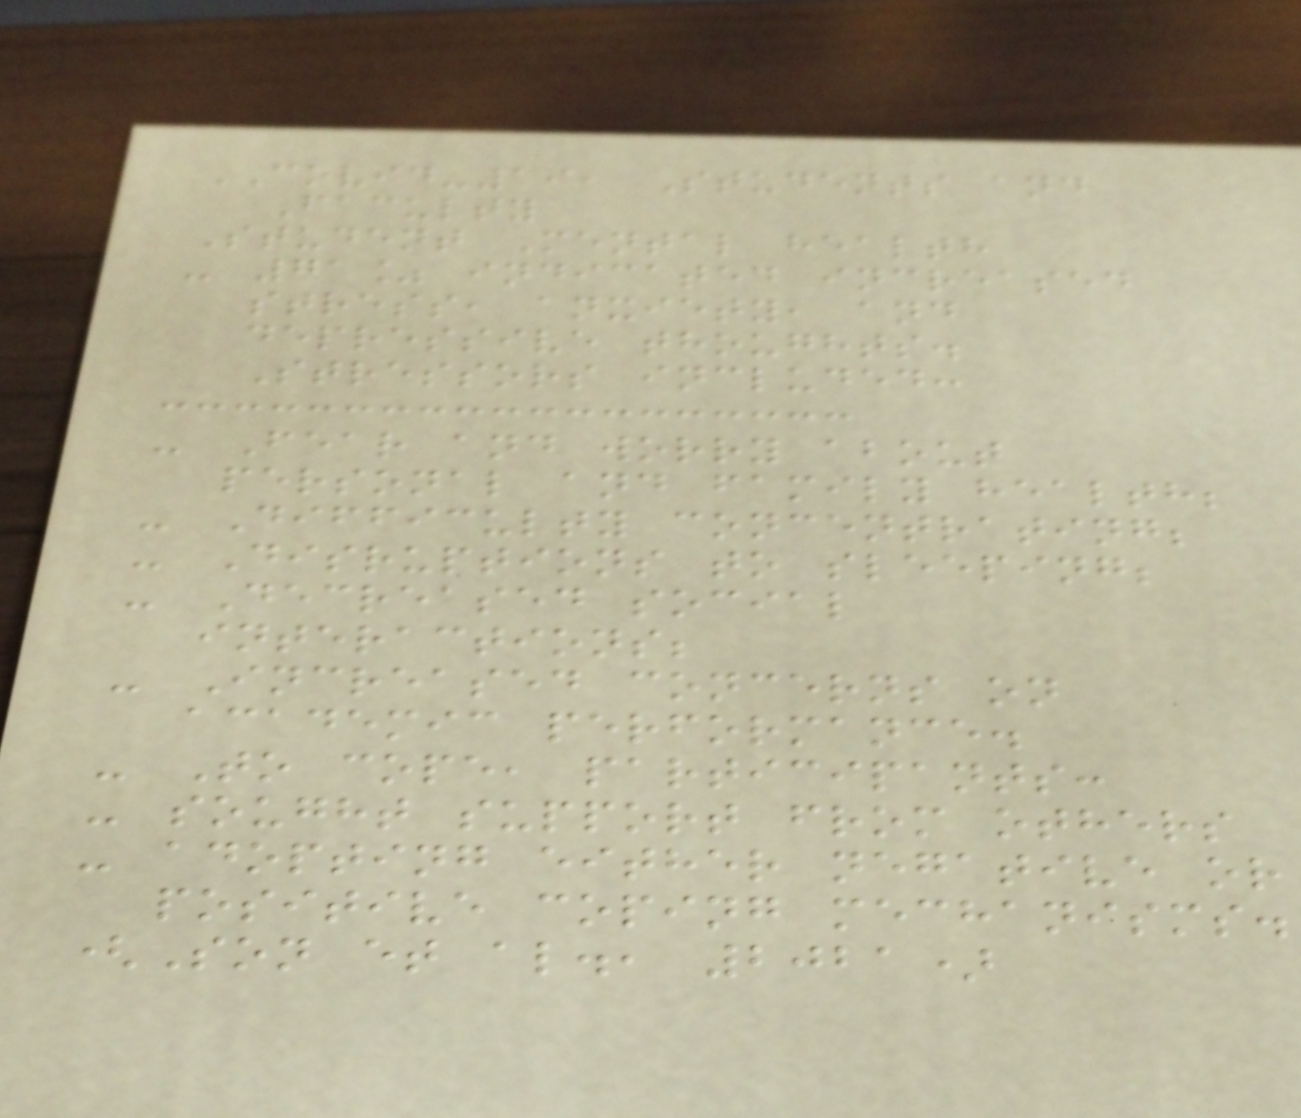COVID-19, Students and
Faculty
Student Mental health
- 71% indicated increased
stress, anxiety, and
depressive thoughts.
Stressors included:
- Fear and worry about
personal and family health;
- Difficulty concentrating;
- Disruptions to sleeping;
- Decreased social
interactions;
- Increased concerns on
academic performance.
- To cope, participants:
- sought support from others
- adopting either negative or
positive coping mechanisms.
(Son et al., 2021)
